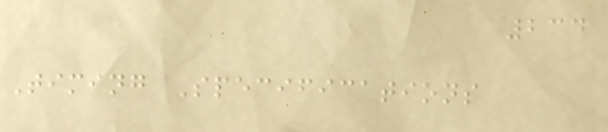234
Timing Specifications
